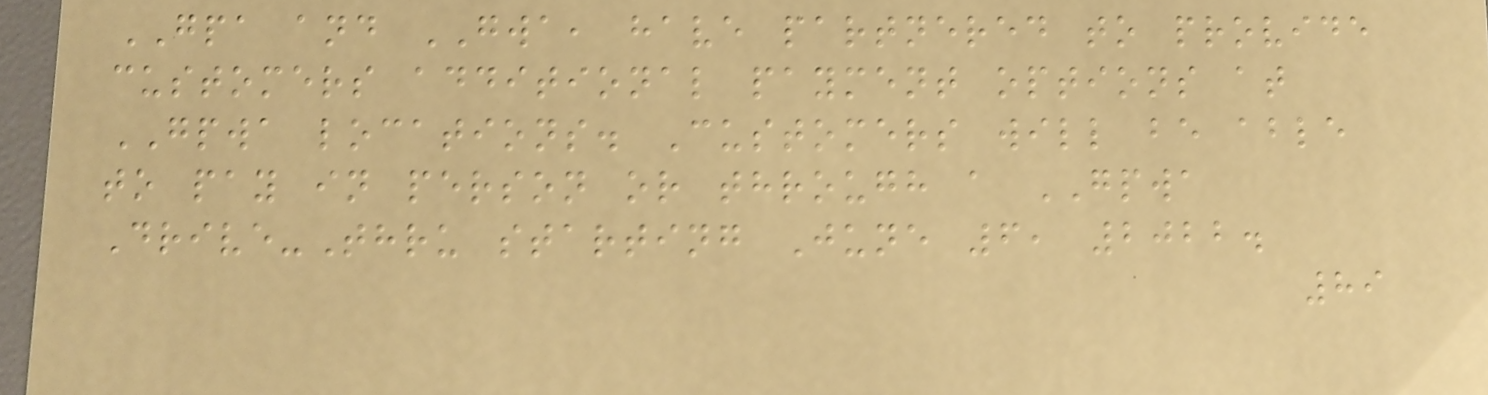GPA and GWA, have partnered to provide
customers additional payment options at
GPWA locations. Customers will be able
to pay in person or through a GPWA
Drive-Thru starting June 6, 2022.
89
